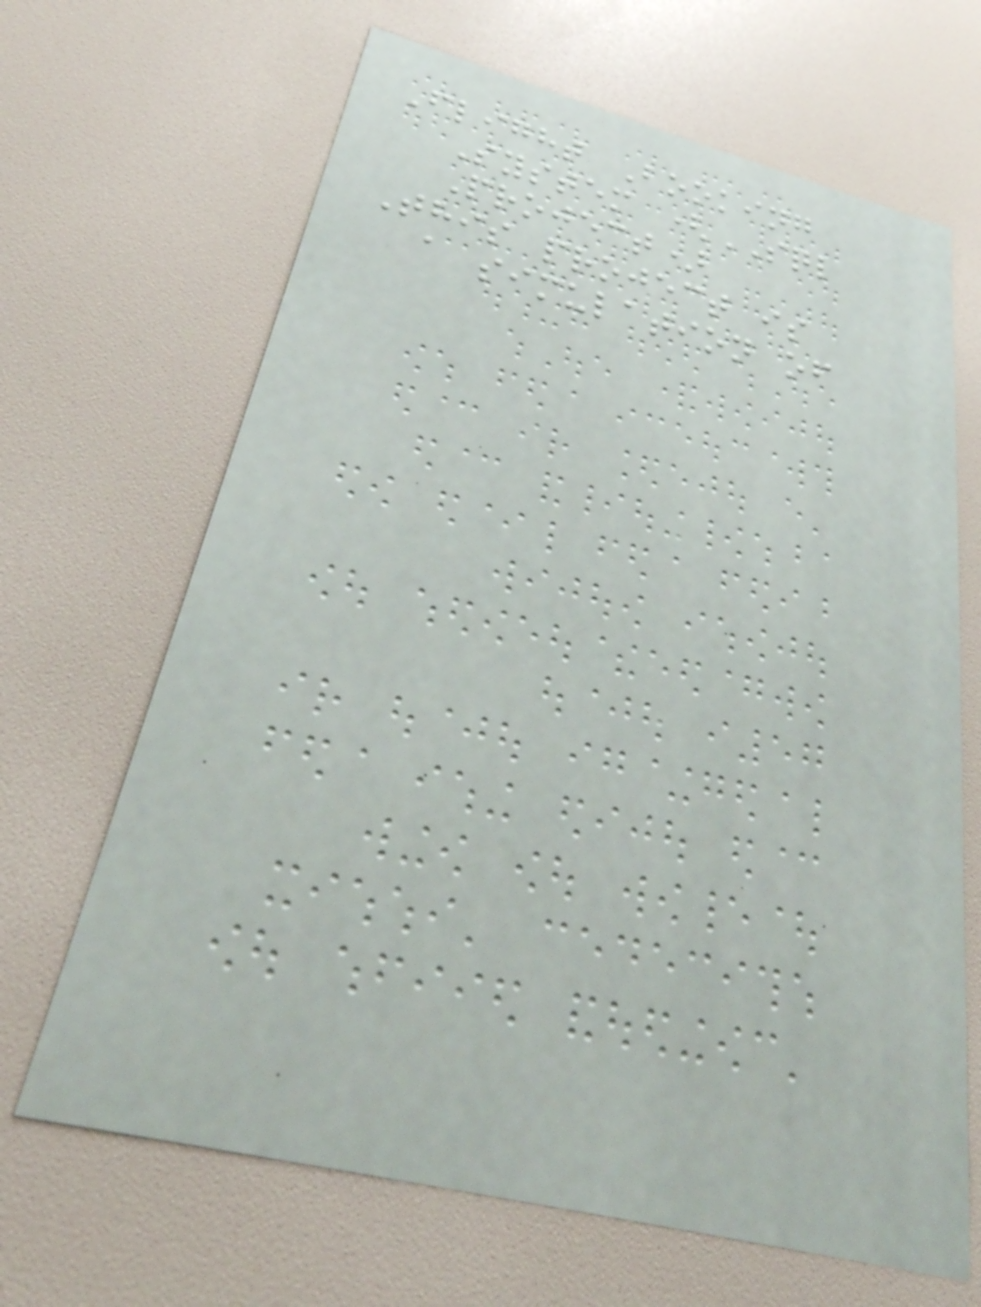Flight Booking
System (SQL
Project)
This project is
a simulation of
